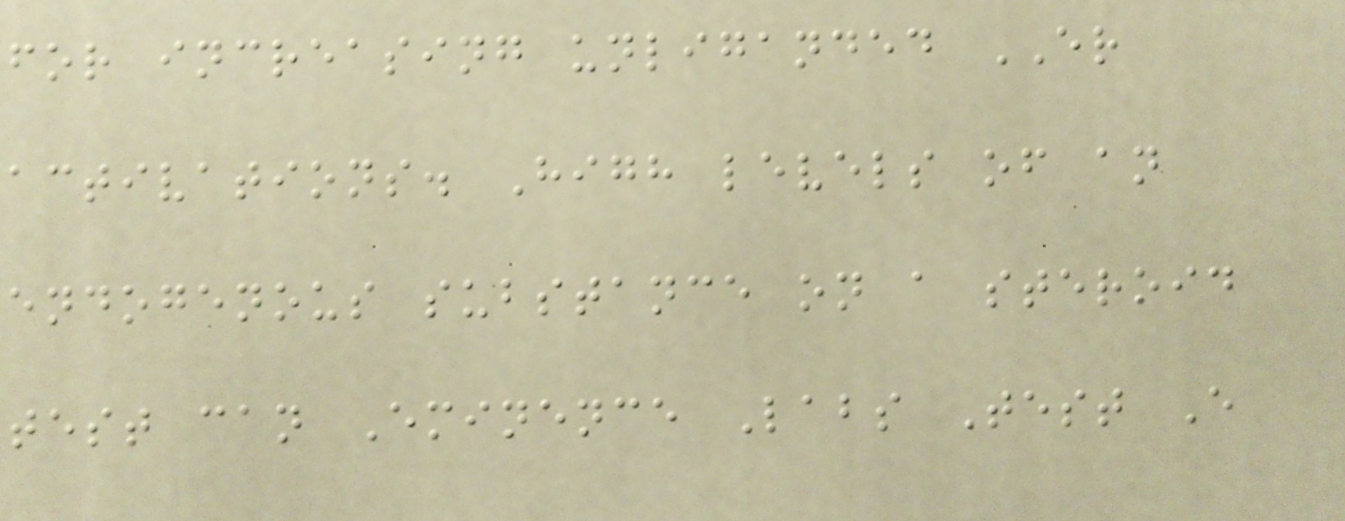for increasing unliganded ER
activations. High levels of an
endogenous substance on a steroid
test can Eminence Labs Test E
